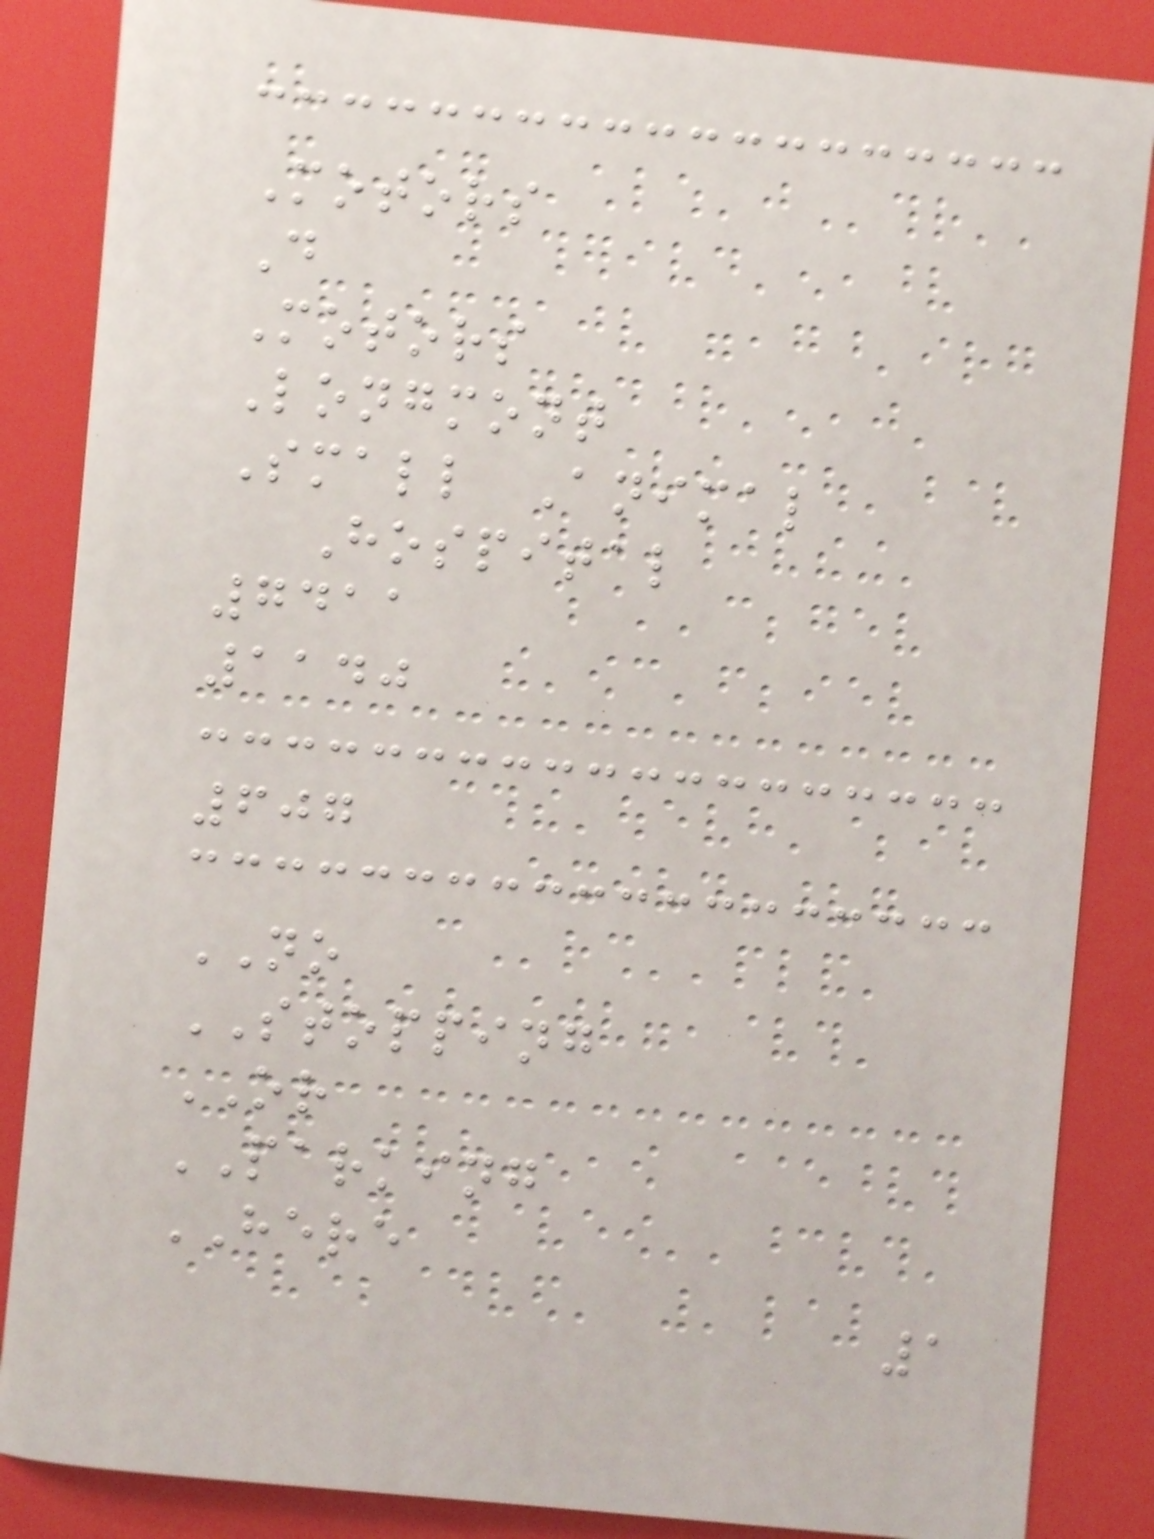Motors
D
Motors
Longmont
Small Animal
Hospital
7411
1140
607
NO
STOPPING
OR
PARKING
HERE
1
